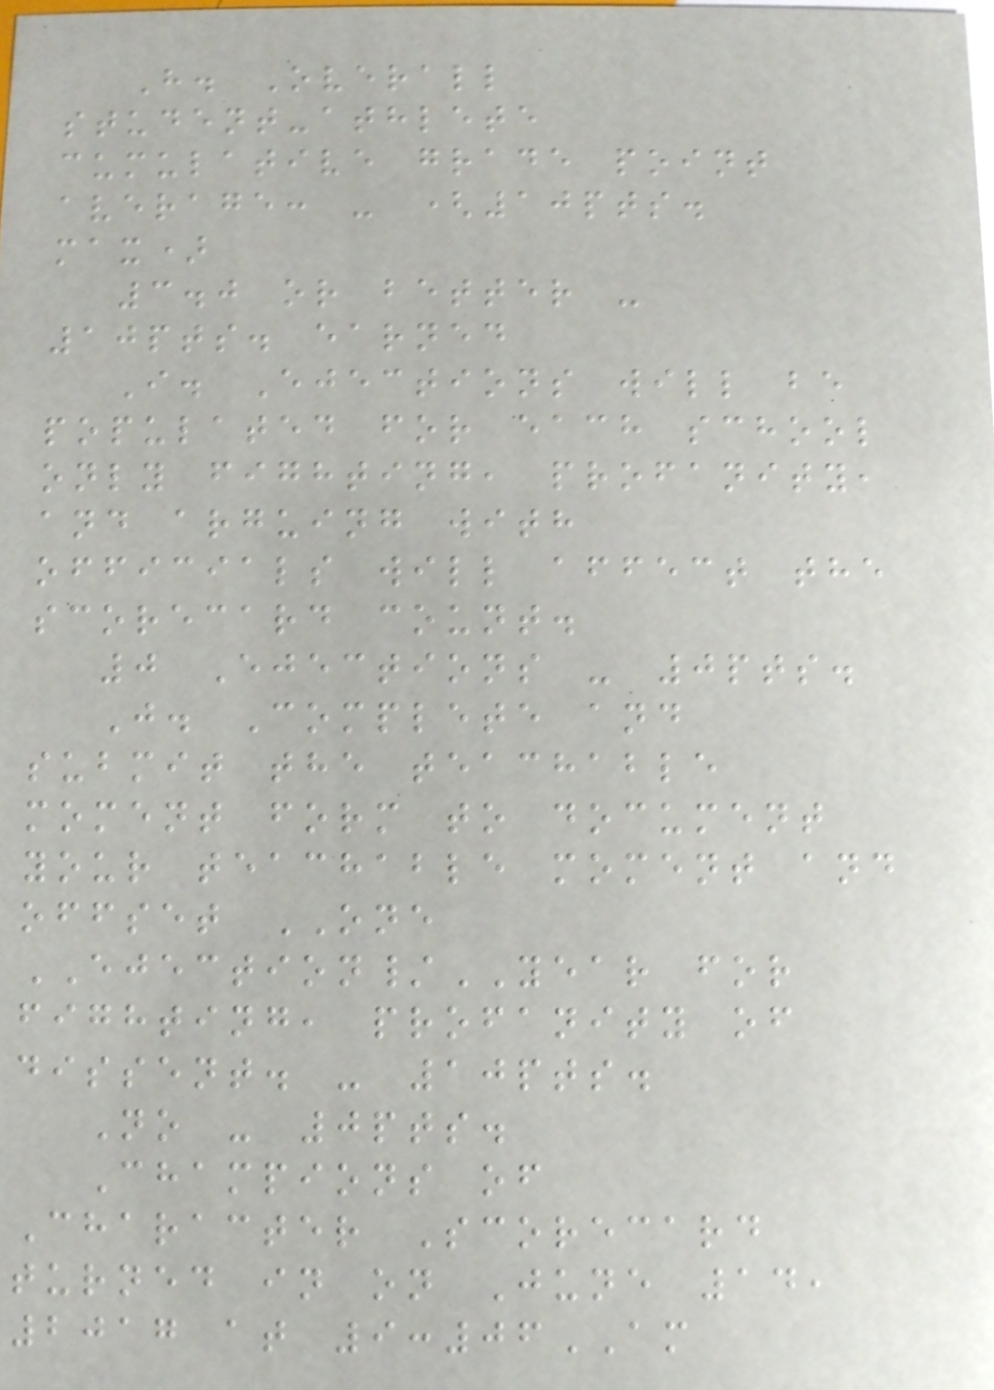H. Overall
student-athlete
cumulative grade point
average: - (10pts.
max)
3.0 or better -
10pts. earned
I. Ejections will be
populated for each school
only fighting, profanity,
and arguing with
officials will affect the
scorecard count.
0 Ejections - 0pts.
J. Complete and
submit the teachable
moment form to document
your teachable moment and
offset ONE
EJECTION/YEAR for
fighting, profanity of
dissent. - 10pts.
No - 0pts.
Champions of
Character Scorecard
turned in on June 14,
2017 at 9:06AM
